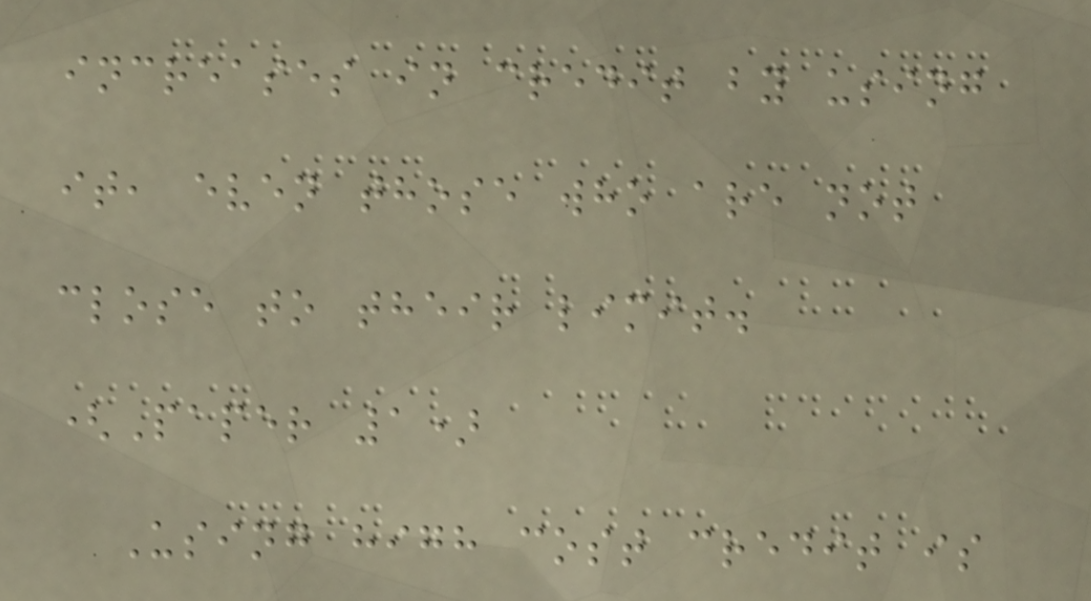increases in credit by using
it, even those who are not
close to their limit.
(Paper 1)
Using high cost credit is
